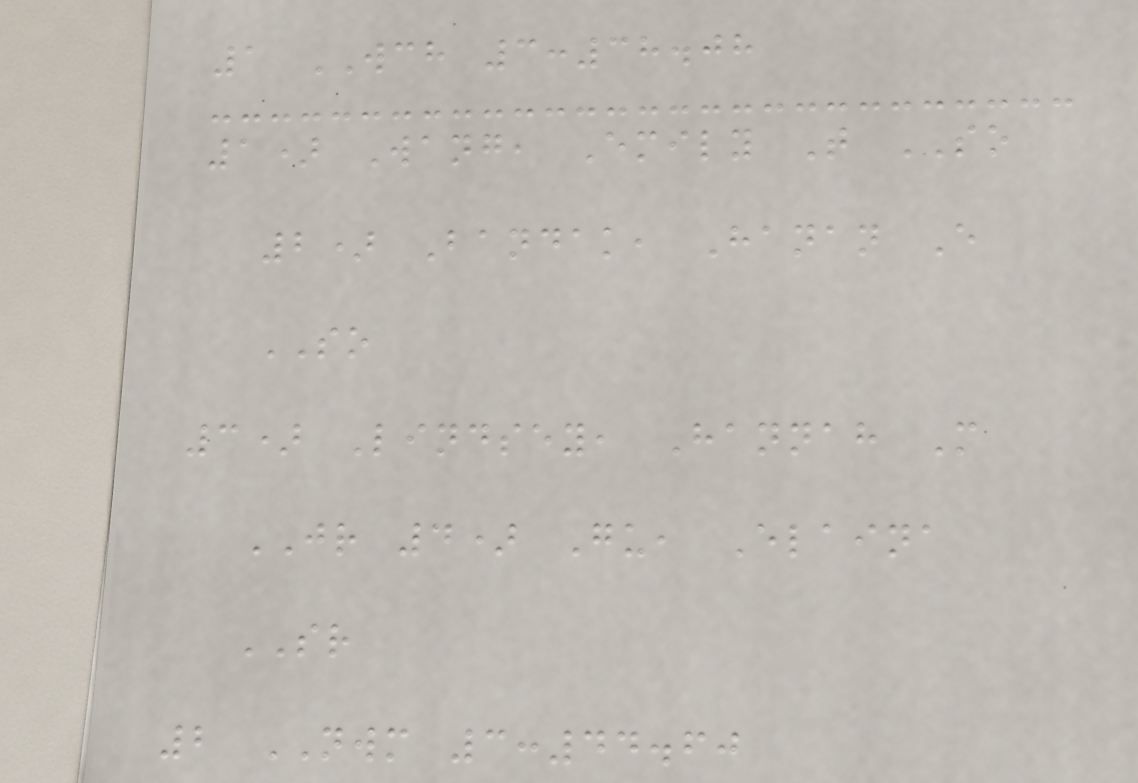1 WCH 3:38.08
1) Wang, Emily T SO
2) Bandak, Hanan E
SO
3) Lindsey, Hannah M
JR 4) Gu, Elaina
SR
2 NWM 3:44.60
